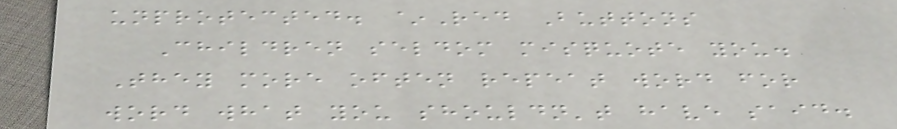unprotected. ~Red Buttons
Children seldom misquote you.
They more often repeat word for
word what you shouldn't have said.
